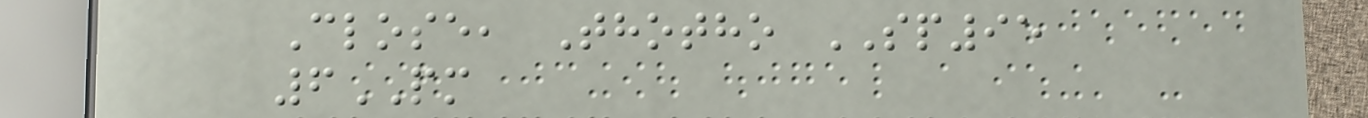Close, Thotho SP95
6PM
